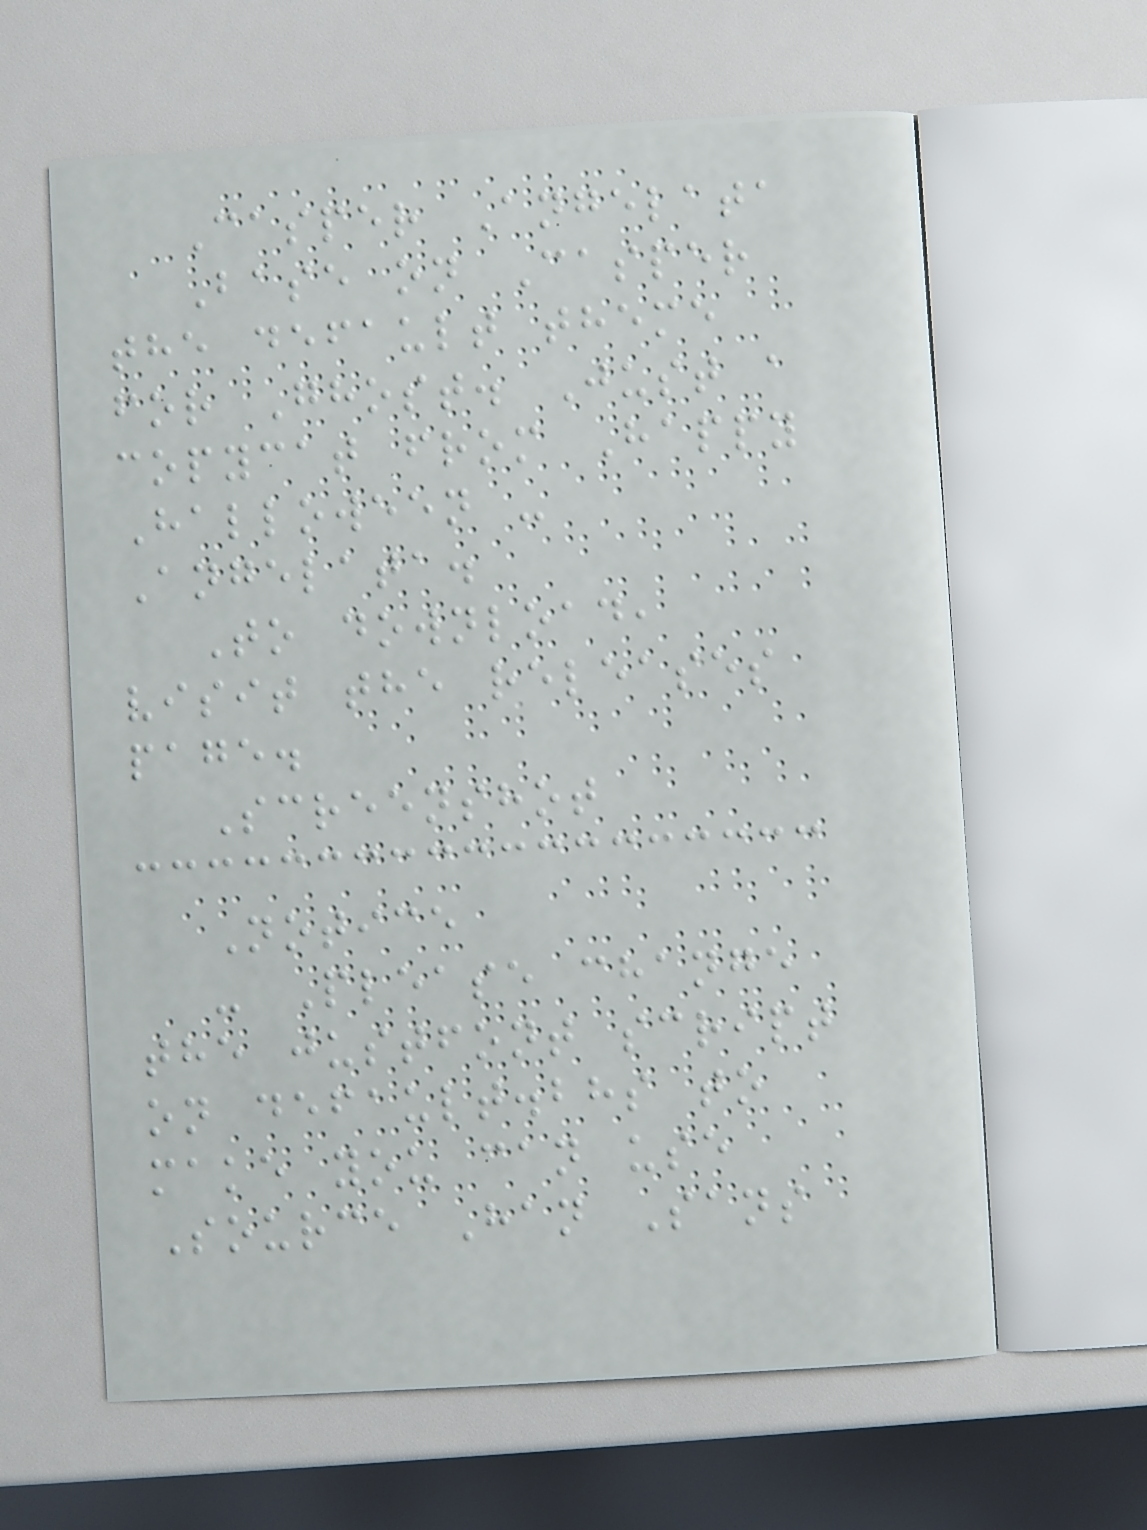Casper Angelata
Base on Casper
the default theme
for Ghost. Just a
copycat from Happy
Halloween -
Angelata.
To download,
visit the releases
page.
Screenshot
Notice
- Please change
the justfont script
on default.bhs to
make you can use
Source Han Sans
